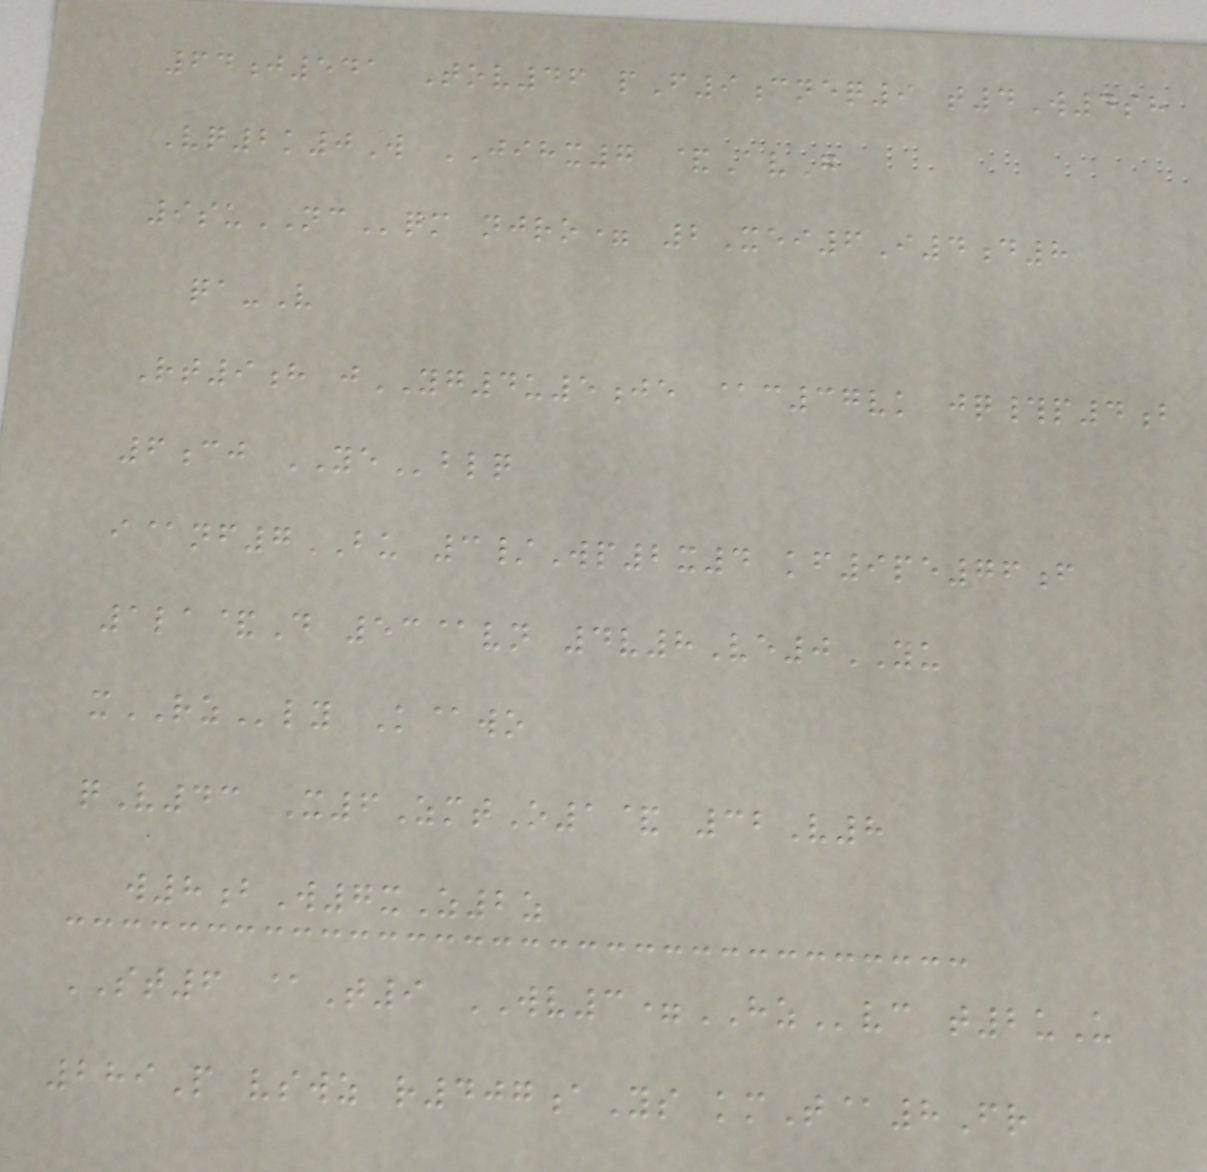64j541 Tov46 pF9cneq9 t4W4sh
Vq2k0W JIHX7 &AvG
9suNCqm njro= 2Xei6I4d8
qa-V
Rt9h jYG4u5je @c37vk jq#p4b
6cj YEblq
i@nf7BU 3/Wp2x4 kf9pe76f
1la&D 53@vn 4v8Ve0YU
xRZly K@wo
qV43 X6ZmtO1& 32V8
w8bW7xZ2z
ST6 @T9 WV3=HZvc t2uU
289P vswz r407aYs kmT@8Fr
